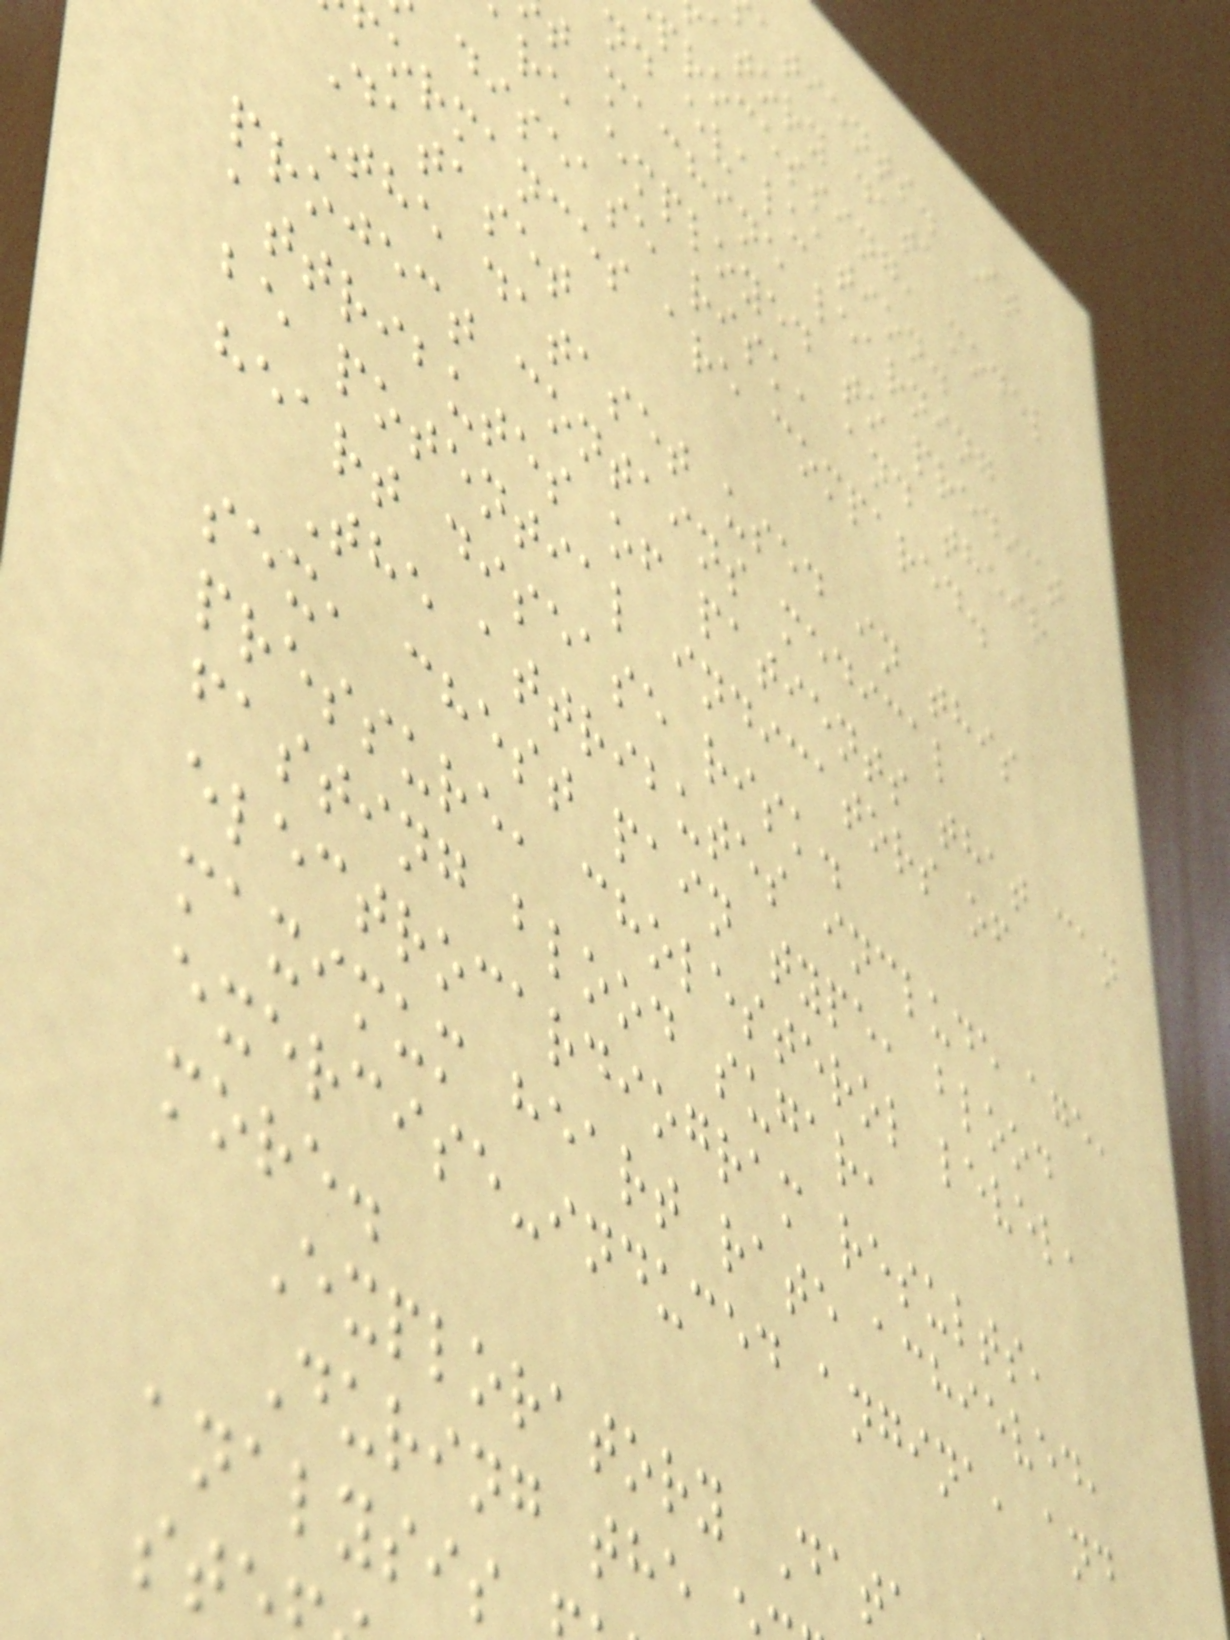atients. It
atory data
processing, model
nd evaluation.
t machine learning
are employed to predict
disease risk, and their
ormances are compared.
Dataset
The dataset used in this
project contains medical
attributes of patients that can
be potential indicators of
heart disease risk.
The attributes include age,
sex, chest pain type, blood
pressure, cholesterol level,
fasting blood sugar,
electrocardiogram results,
maximum heart rate achieved,
exercise-induced angina, and
more.
Exploratory Dat
During the
analysis
